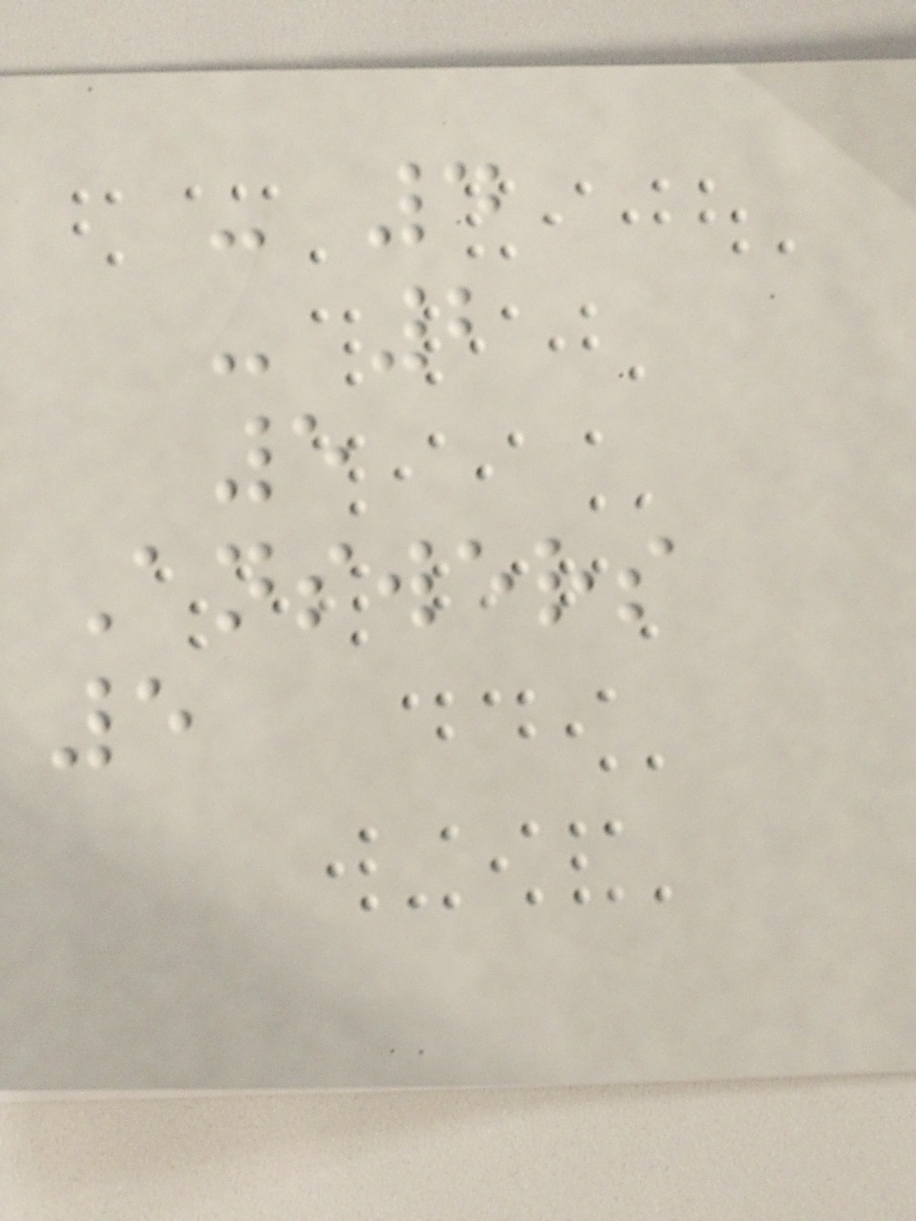- 4
- 2
5
Answers
5
